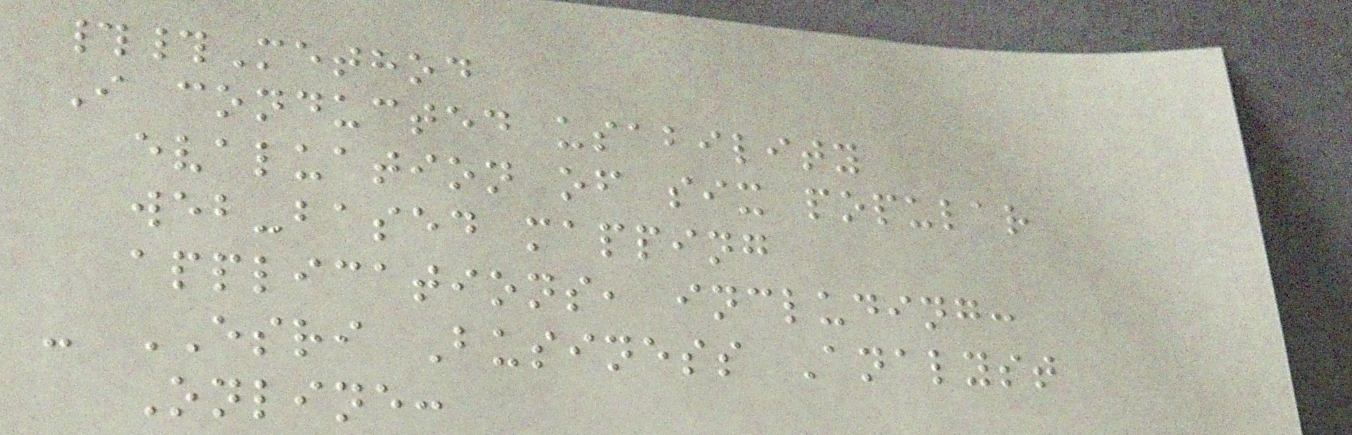##Method
I conducted usability
evaluation of six popular
web-based mapping
applications, including:
- ESRI Business Analyst
Online:
